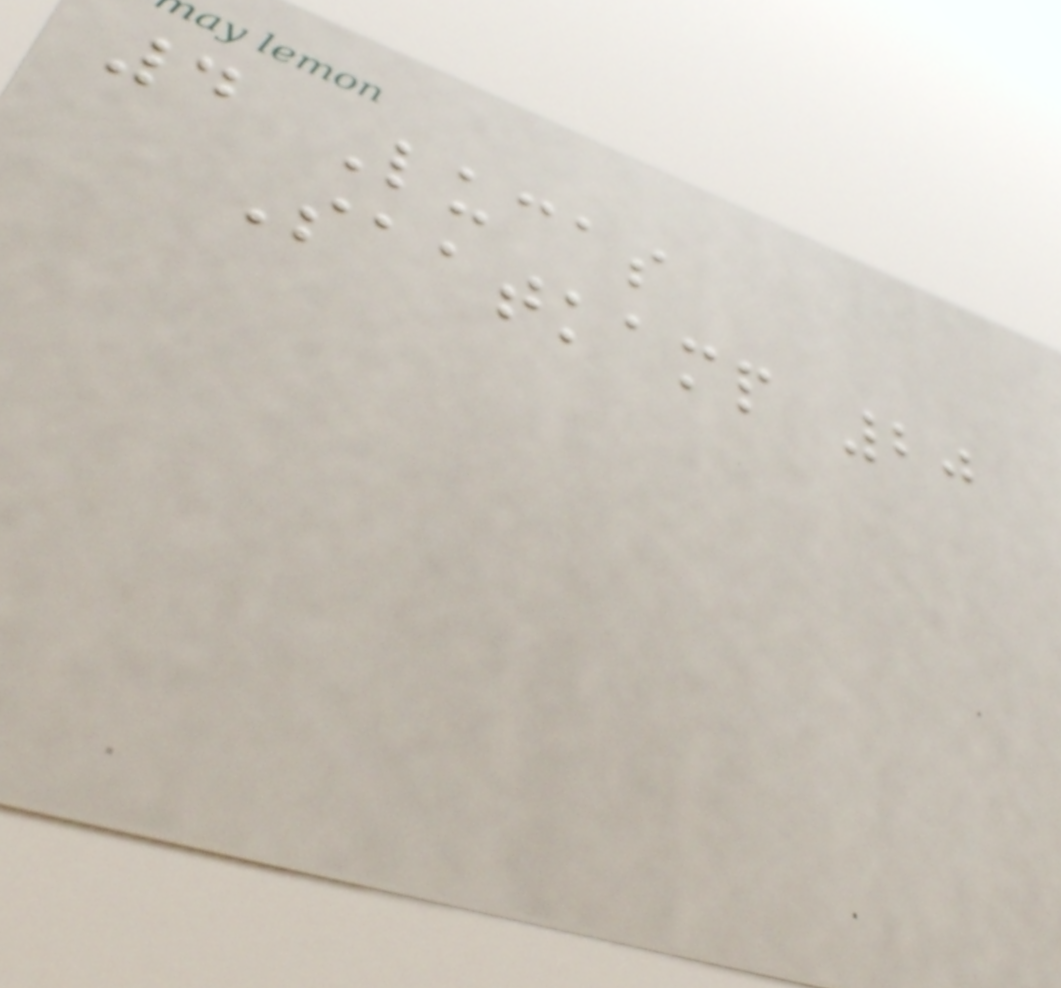4 Lucas
Saatkamp 20
